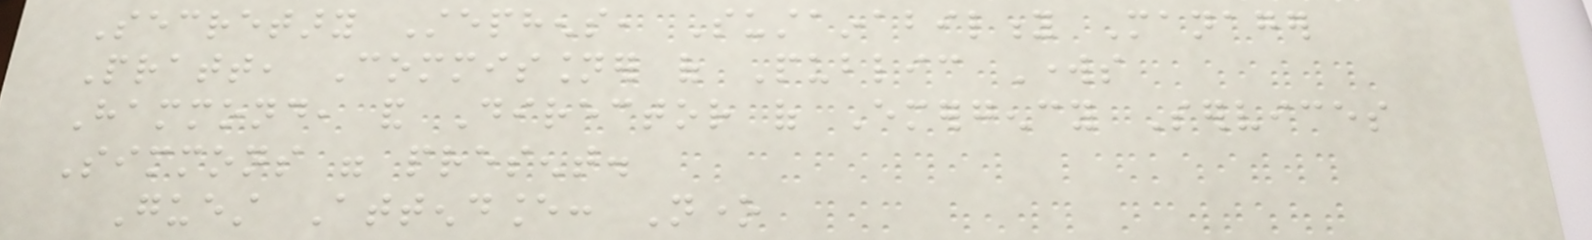Secretary Stephens, Sustainability Manager
Pratt, Commissioner of Public Works
Hammond, and Director of Emergency Services
Simmons were present.
Guest Attendance: None
